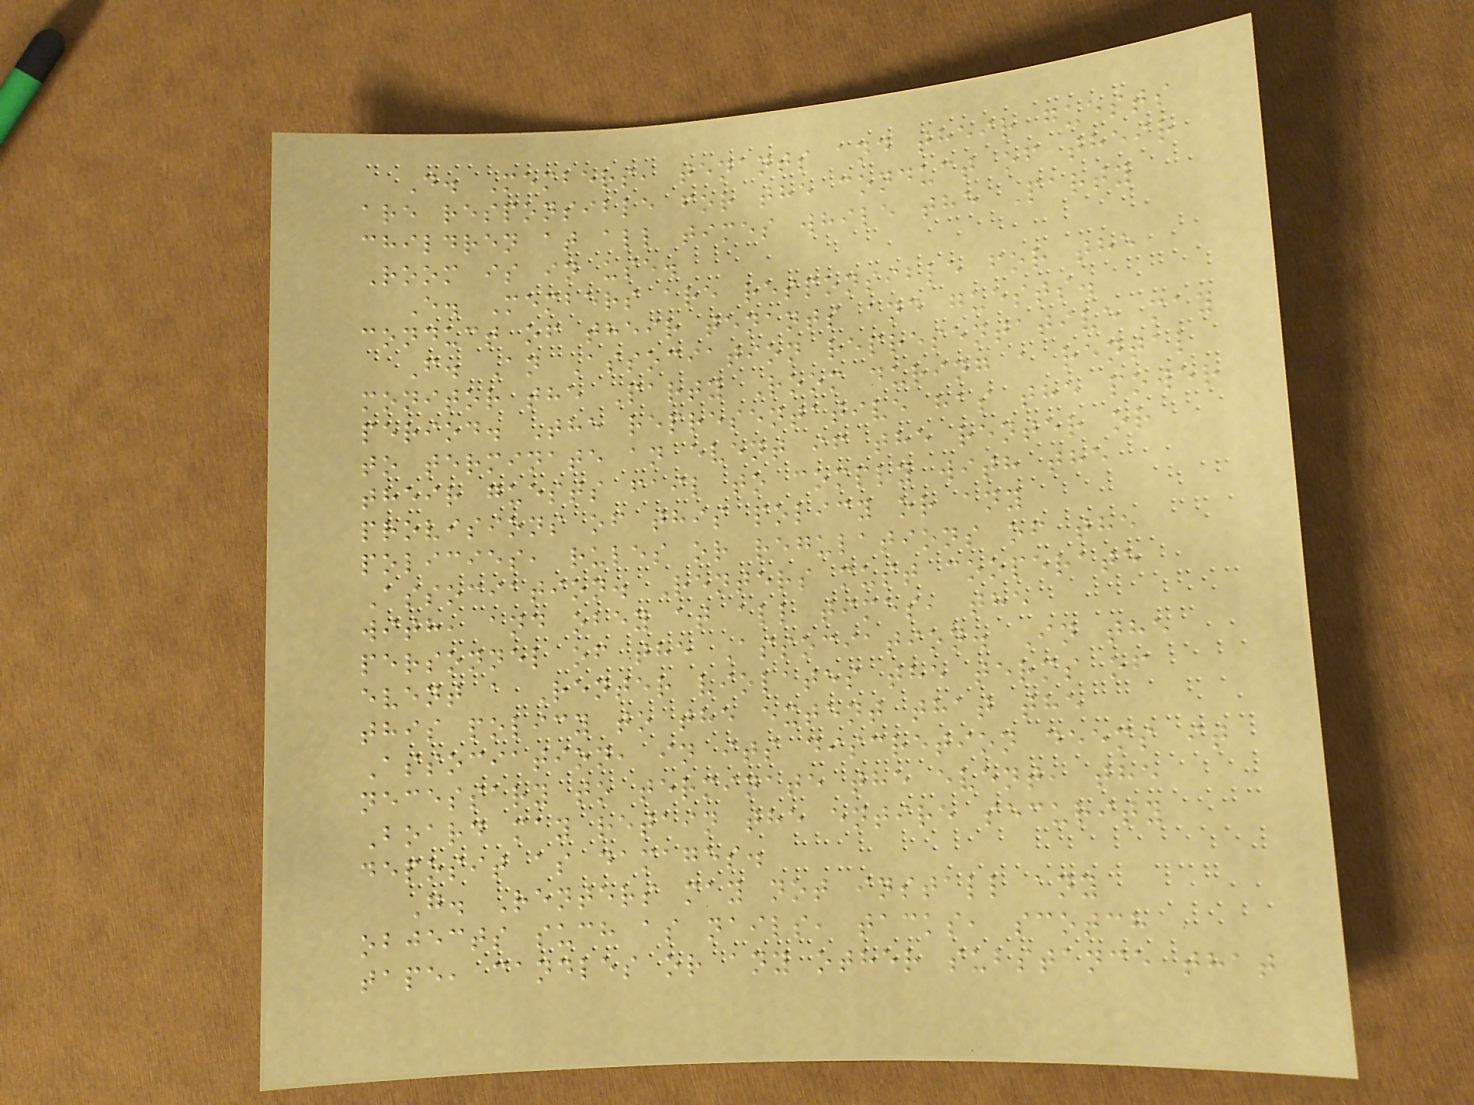D. Members, tenants and their guests
are responsible for the conduct of their
children at all times while the Party
Room is in use.
E. Members are responsible for the
conduct of their tenants and guests.
F. An Association representative may
monitor the Party Room during a rental
period. The representative has the power
to terminate an event if the renter or
their guests fail to comply with the
provisions of this policy or any
policies, rules or regulations of the
Association. Renters must cooperate
with, and obey at all times, the
personnel of the Association. In the
event a Renter violates the terms of
this policy to the extent that the
Association, in its discretion deems it
necessary to terminate the event, the
Board may retain the entire security
deposit as damages.
G. Renters may not install any
objects such as nails, tacks, scotch
tape, candles or any other substance that
